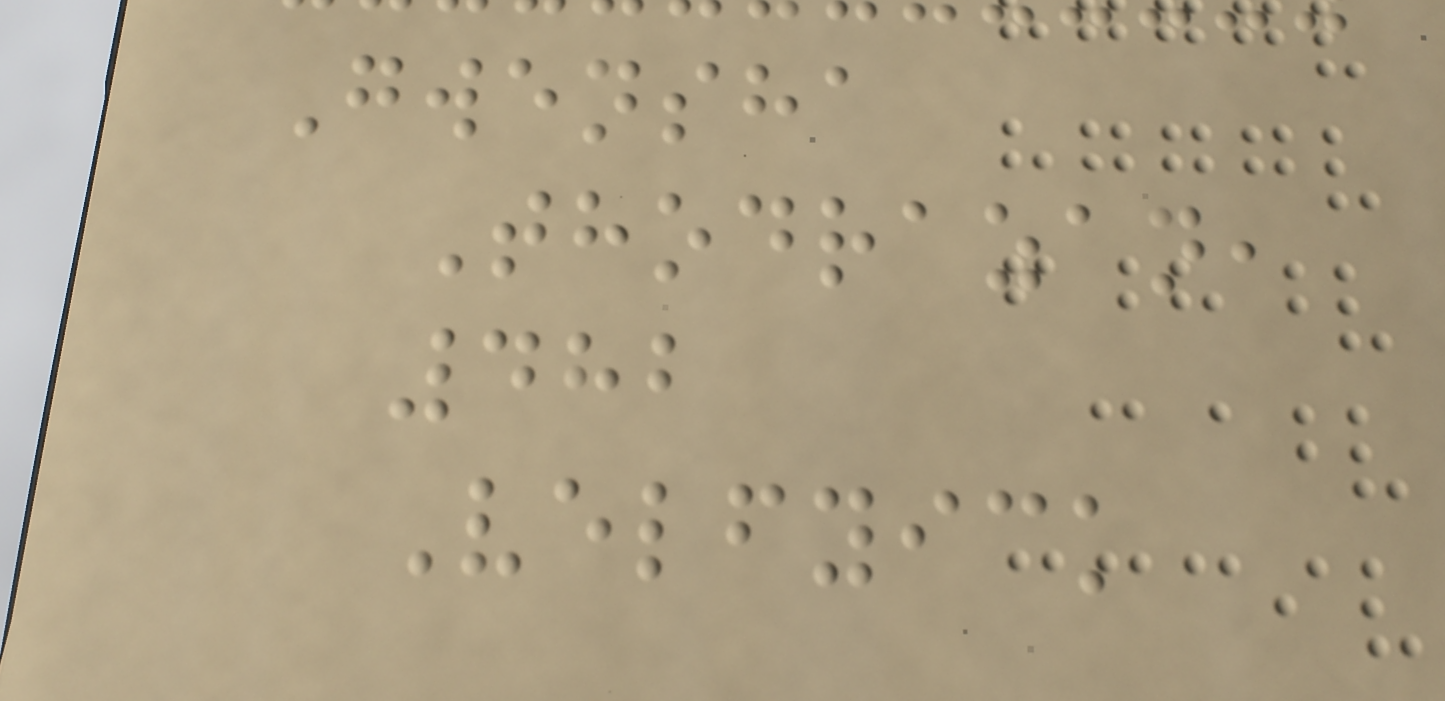Gwensha
Thodrazan,
482
Velfyick
